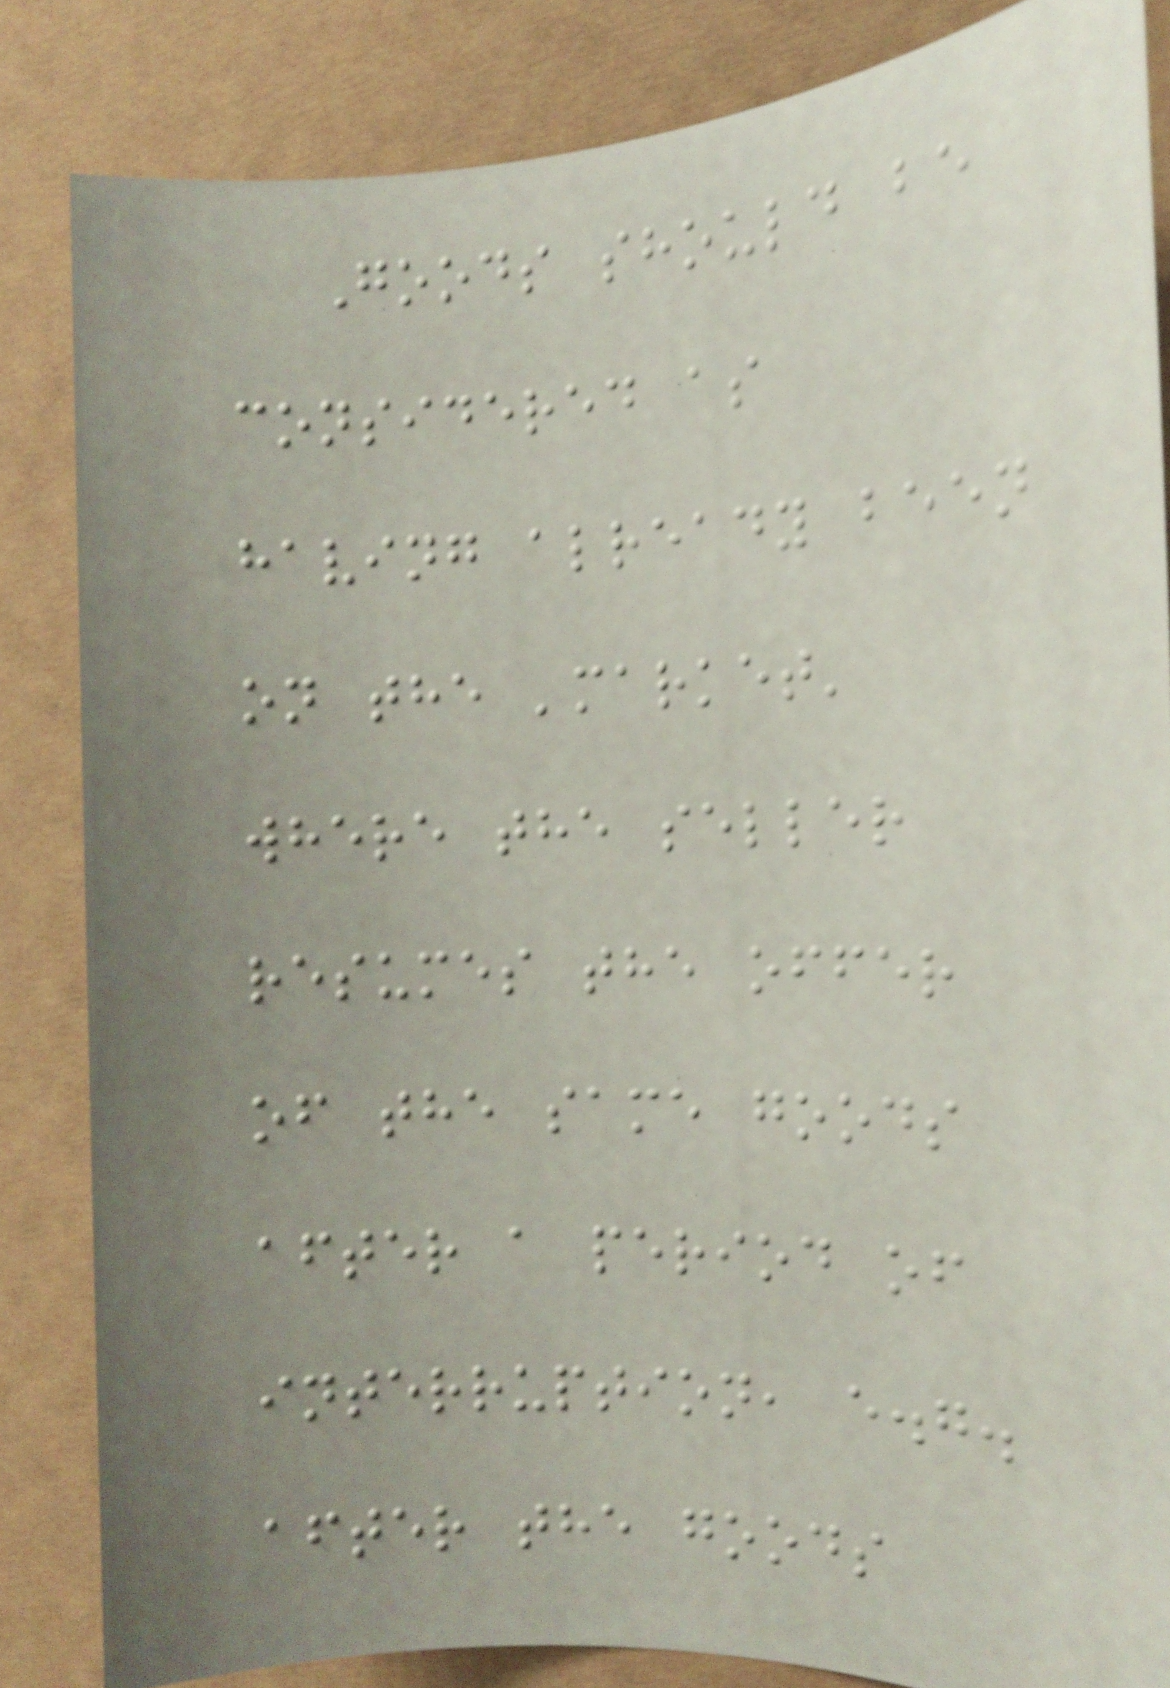Goods should be
considered as
having already been
on the 'market'
where the seller
resumes the offer
of the same goods
after a period of
interruption, e.g.
after the goods
